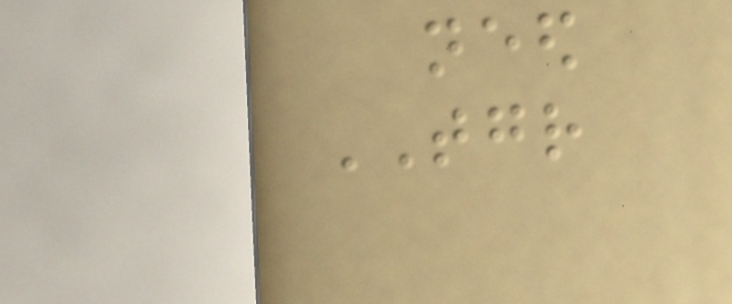need
TOGETHER
